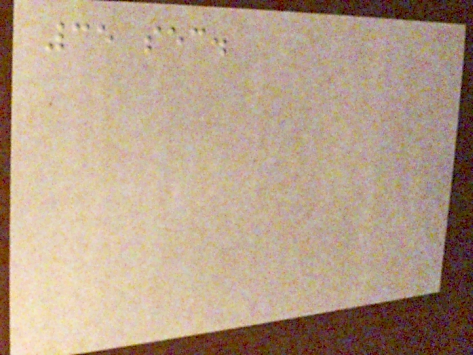35 sec.
